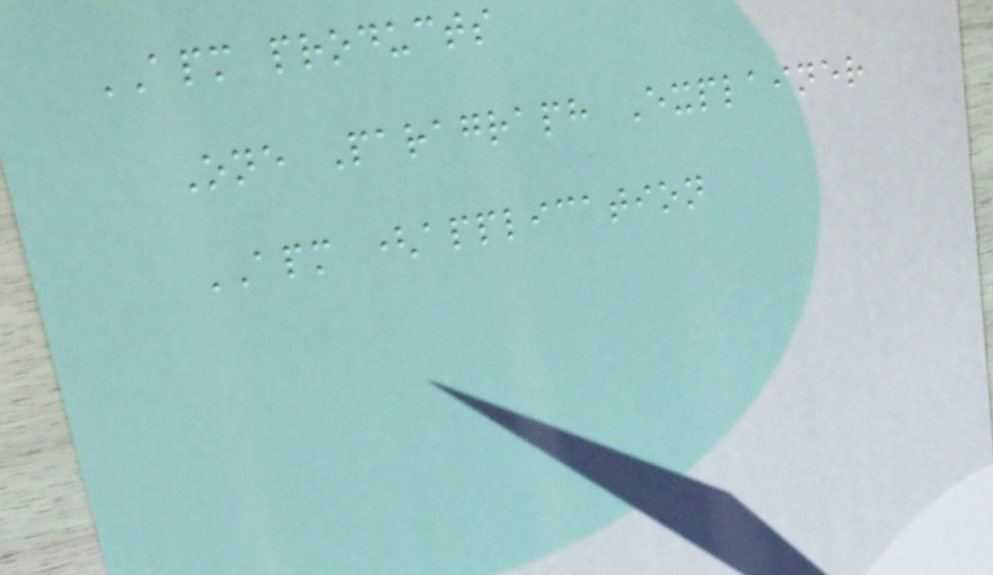APM products
One Paragraph Explainer
APM (application
